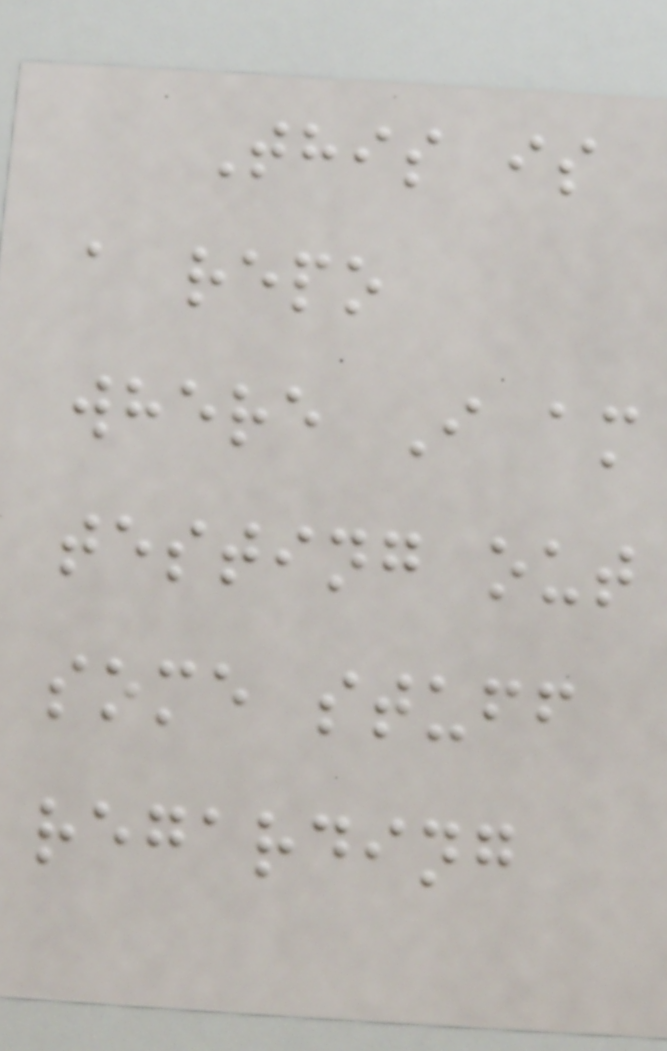This is
a repo
where I am
testing out
some stuff
regarding
